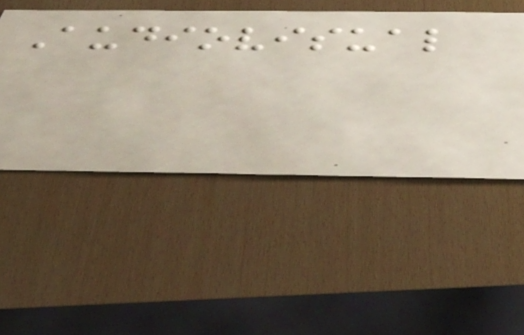Audiovisual
